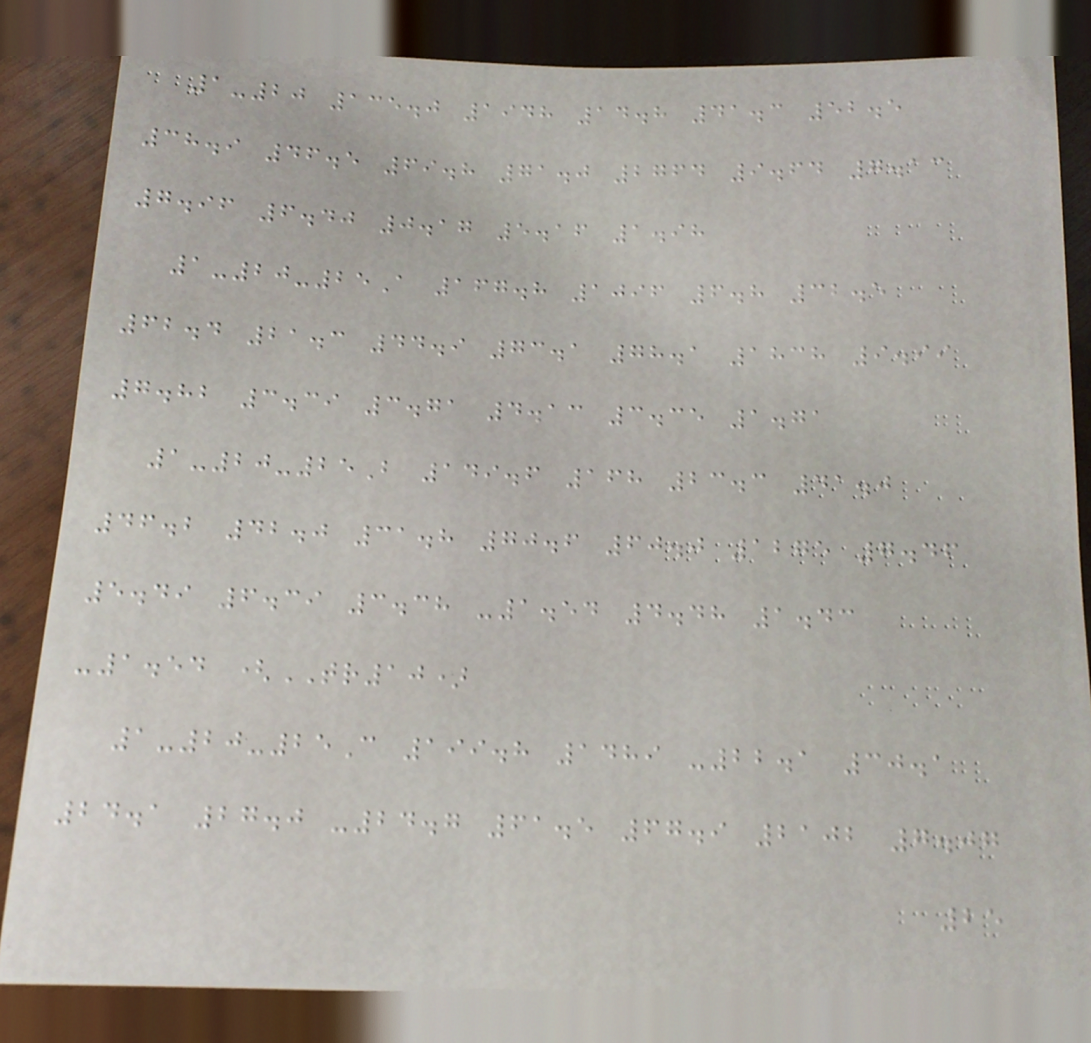1-20 135.0 1948 14.8 41.3 52.5
38.9 46.5 69.8 71.0 2764 9.64 7.13
7.96 6.40 0.17 5.16 1.98
1-20-25A 167.8 1096 6.8 32.5
62.4 21.3 44.9 73.1 78.1 1838 9.99
7.82 3.39 3.71 4.13 3.35 1.71
1-20-25B 149.6 168 23.3 41.0
46.2 42.0 31.8 70.6 60.0 1275 7.46
5.49 6.39 3.38 -1.54 4.48 1.43
-1.54 (TR10)
1-20-25C 199.8 1489 -22.1 30.1
24.1 27.0 -24.7 61.5 67.9 2102 7.07
25
